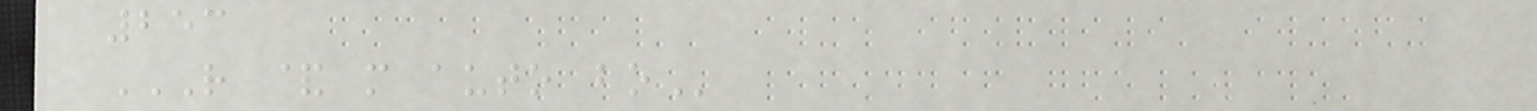253
R & M AUTO BO
